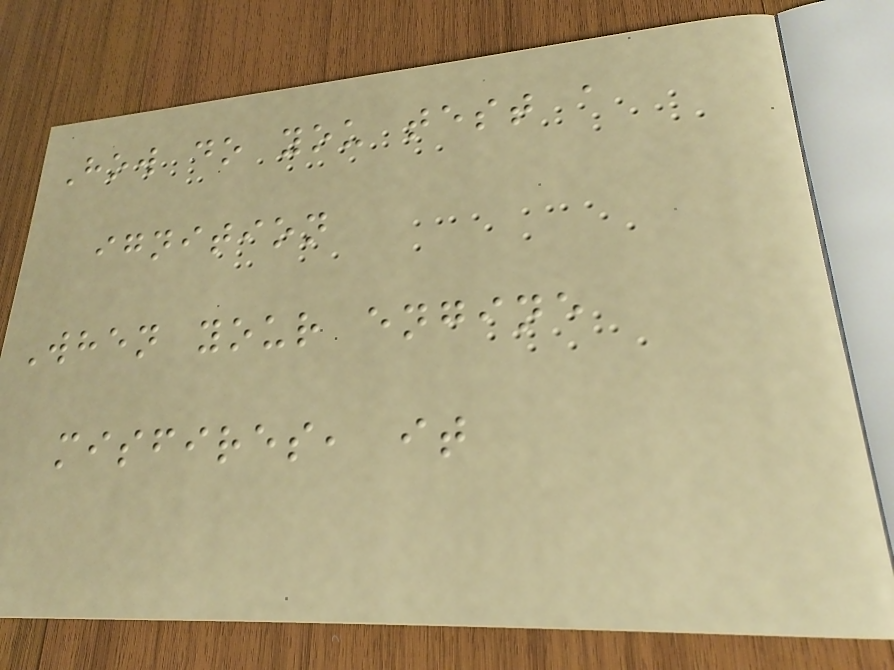How do you test a
ignition
When your engine
misfires, it
